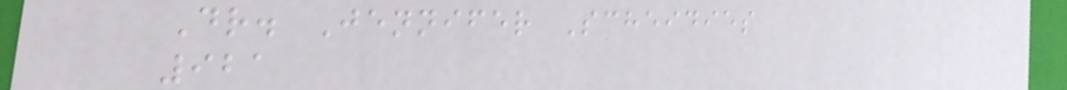Dr. Jennifer Scheidies
921
